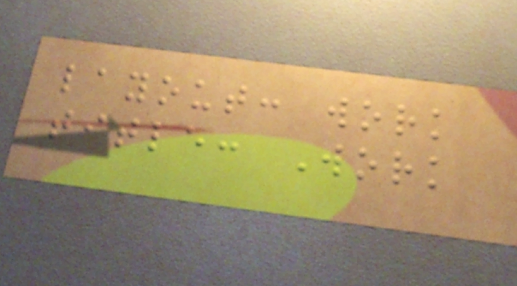layout: work
title: Work
